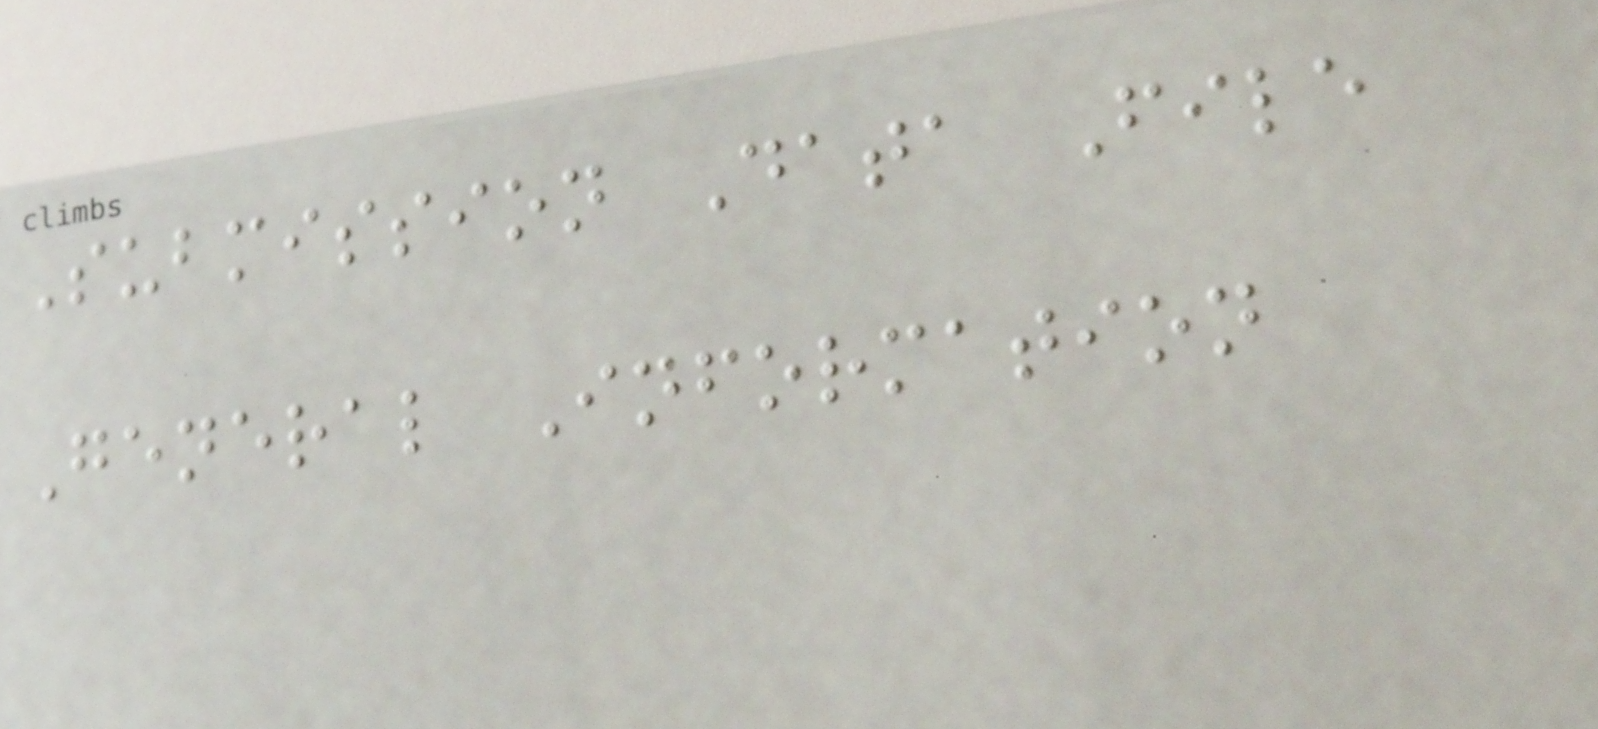Submission Data File
General Information
